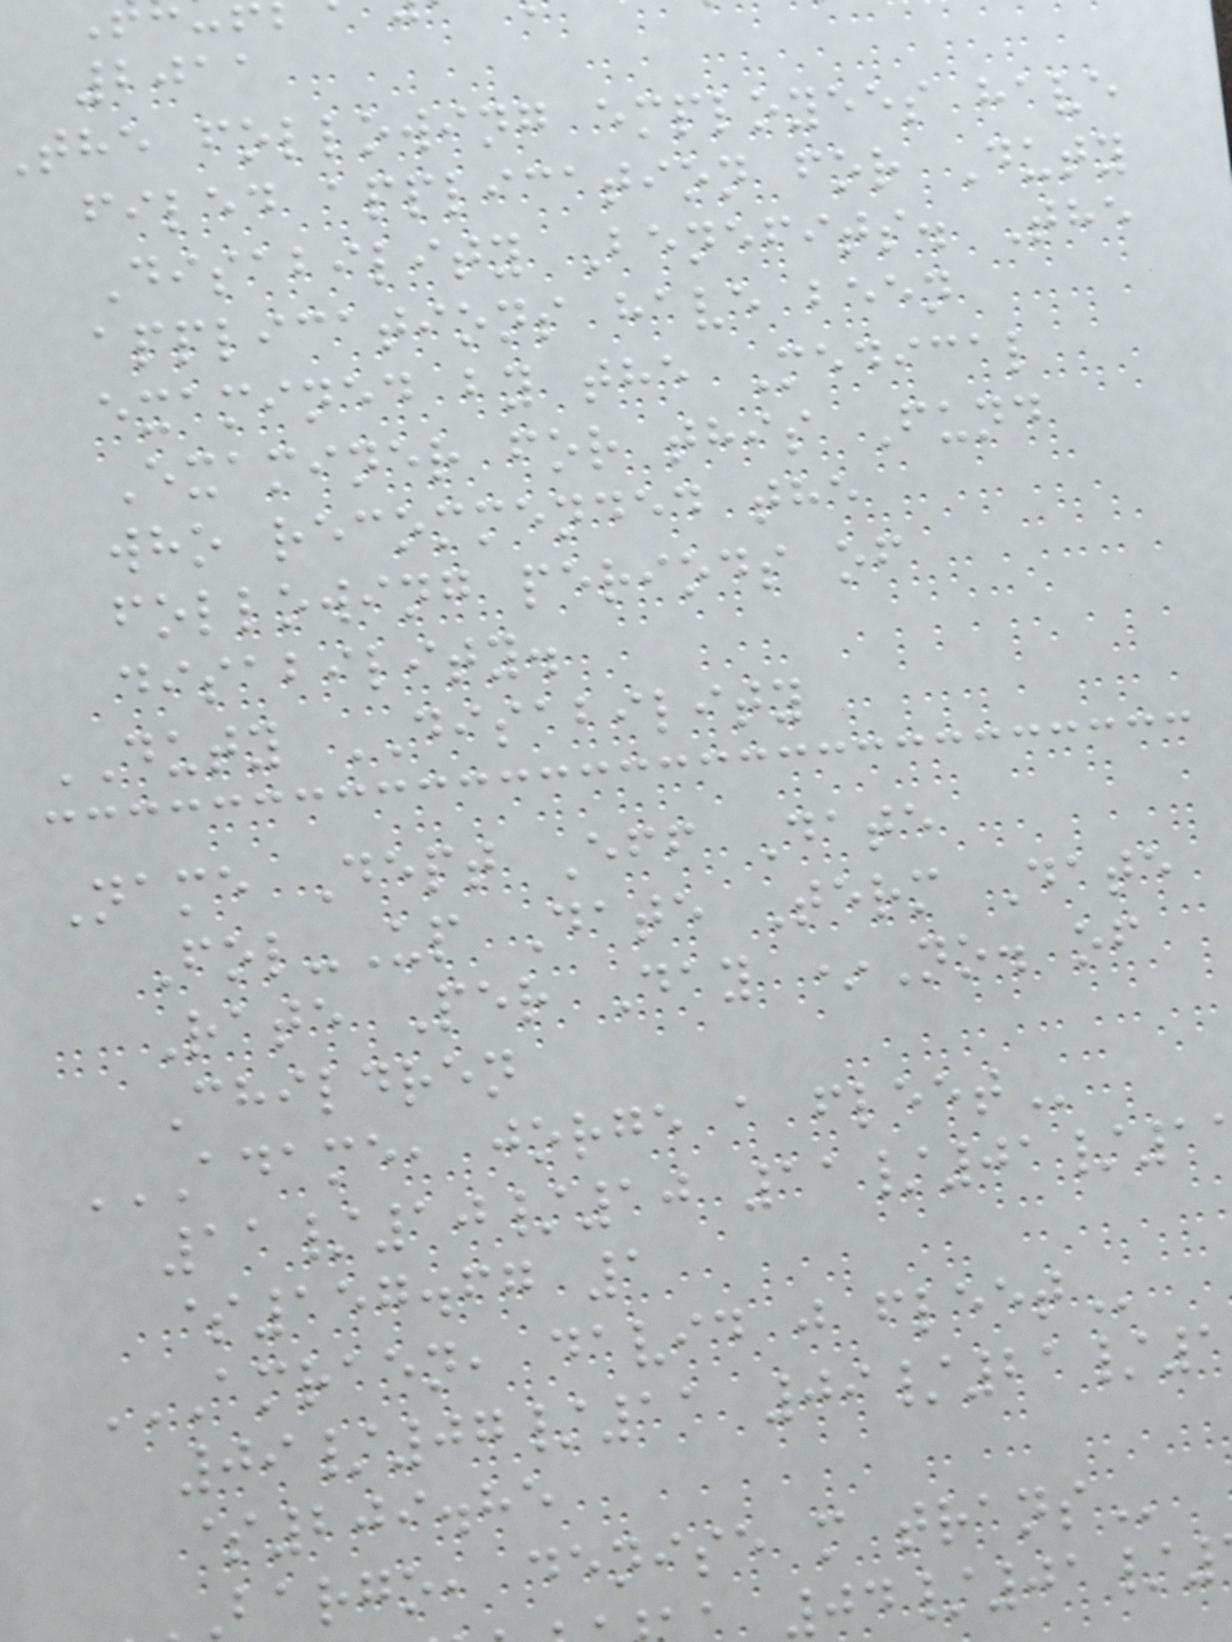2011
the following employees have
filed application for Duty
Disability Benefits. The
applications have been
examined by the Medical
Examiner for this Fund
who recommended the
following periods of
disability.
DUTY DISABILITY
Name Dept Eff Date
Fol-Up Date Term Date
Rate Per Day *No. of
Children
ADAME, JORGE A FLEET
11/10/10 11/01/1
$157.67 1
AMRAEN, DAVID J FLEET
09/07/11 09/21/1
$209.85
bargo, denise m
04/01/
